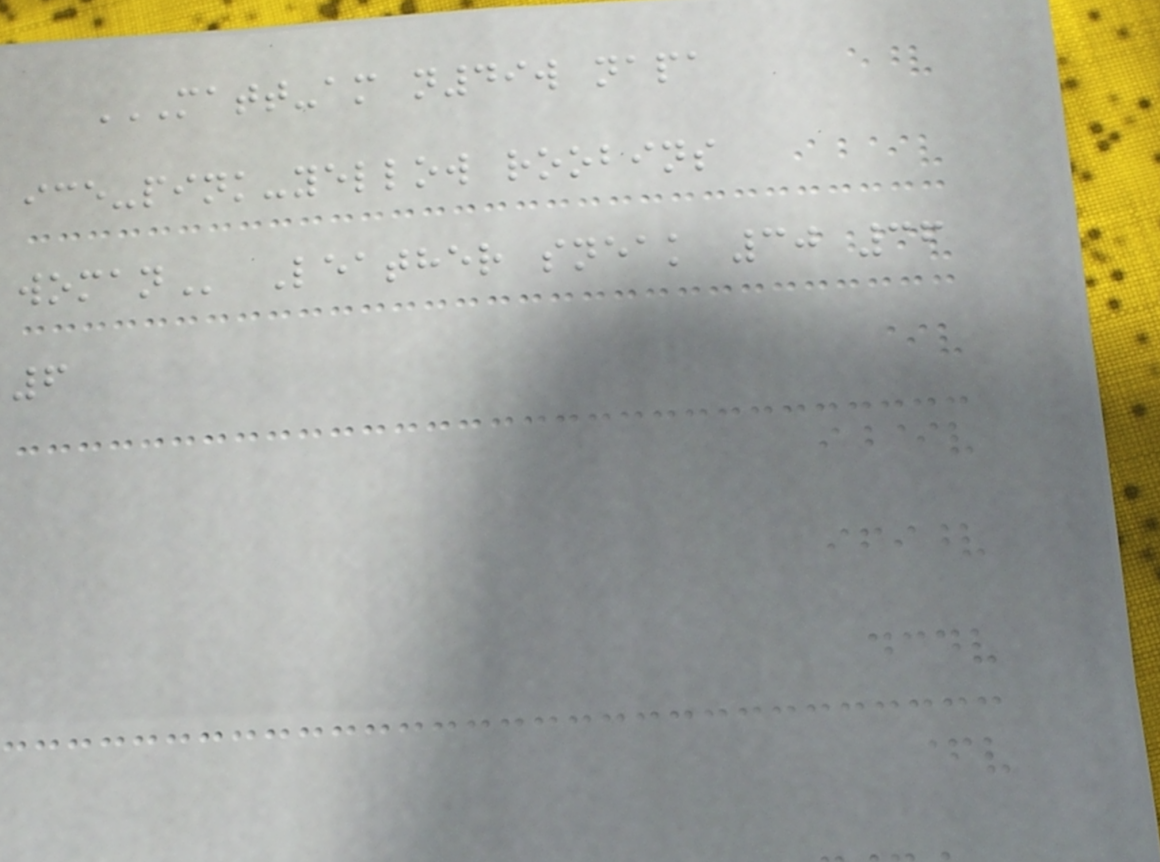MATT-AM N49W NAPA
ICE-PINK-YELLOW ROOBINS
WOMAN Leather sneak 30 36
6
